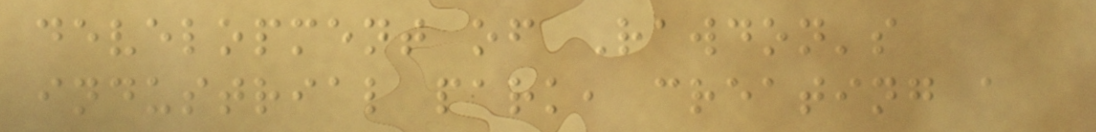development of Rawdon's
industrial park, creating a
